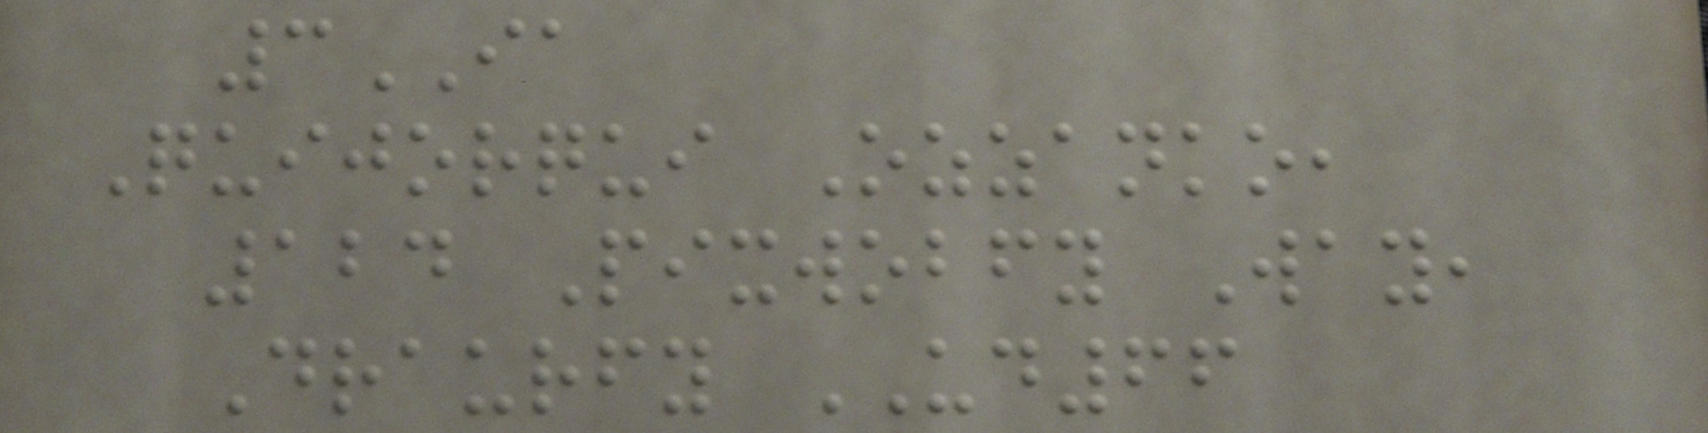3IA
Quijorqui Ozzanko,
124 Pixwobfy Way,
Draurfy UD66
